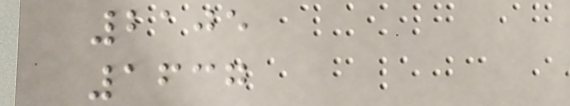2105
1637
